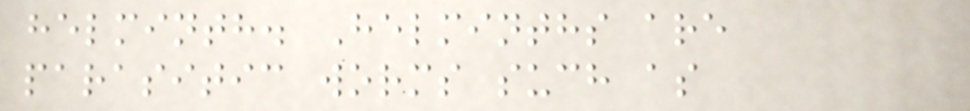helminth. Helminths are
parasitic worms such as
